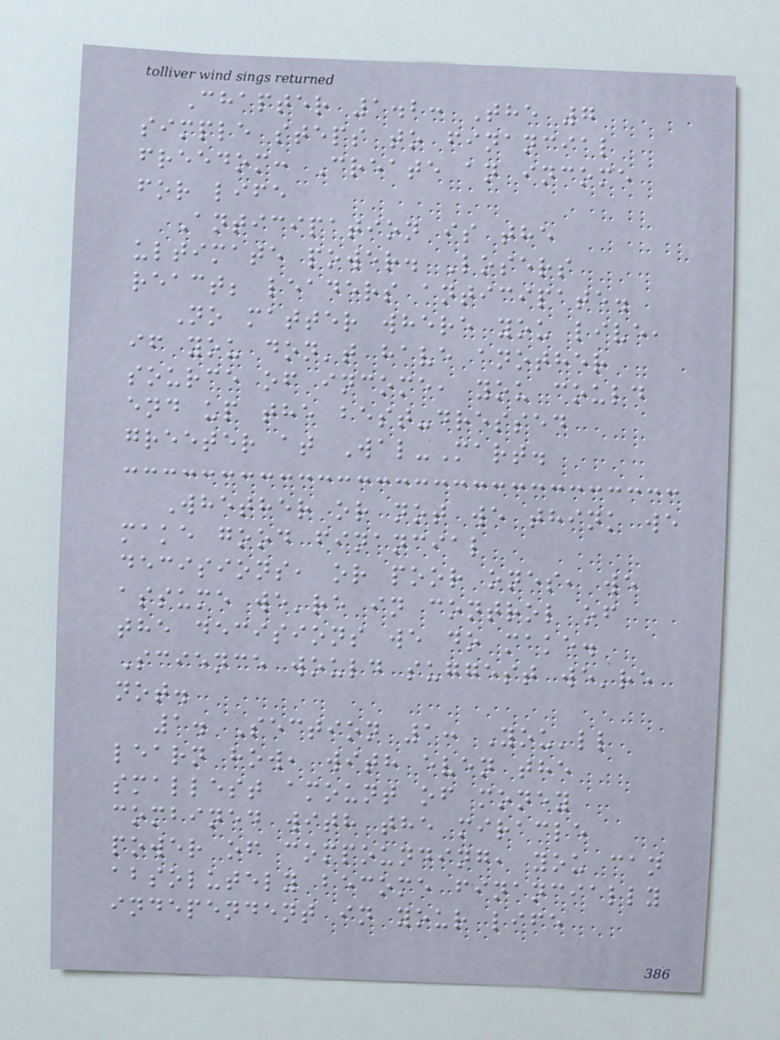Chapter 1.2: The 7
simple steps to financial
freedom: Create an income
for life
Anticipation is the
ultimate power. Losers
react; leaders anticipate.
No matter where you live,
if you don't have another
source of income, you could
end up the best-dressed
greeter at Wal-Mart.
Whether or not we think we
make good financial
decisions, or poor ones, we
assume we're in control of
the decisions we do make.
Science would suggest we're
not.
1. Section 1: You'll
learn how, with even the
smallest amount of money
combined with the miracle
power of compounding, you can
absolutely become financially
independent in your life
